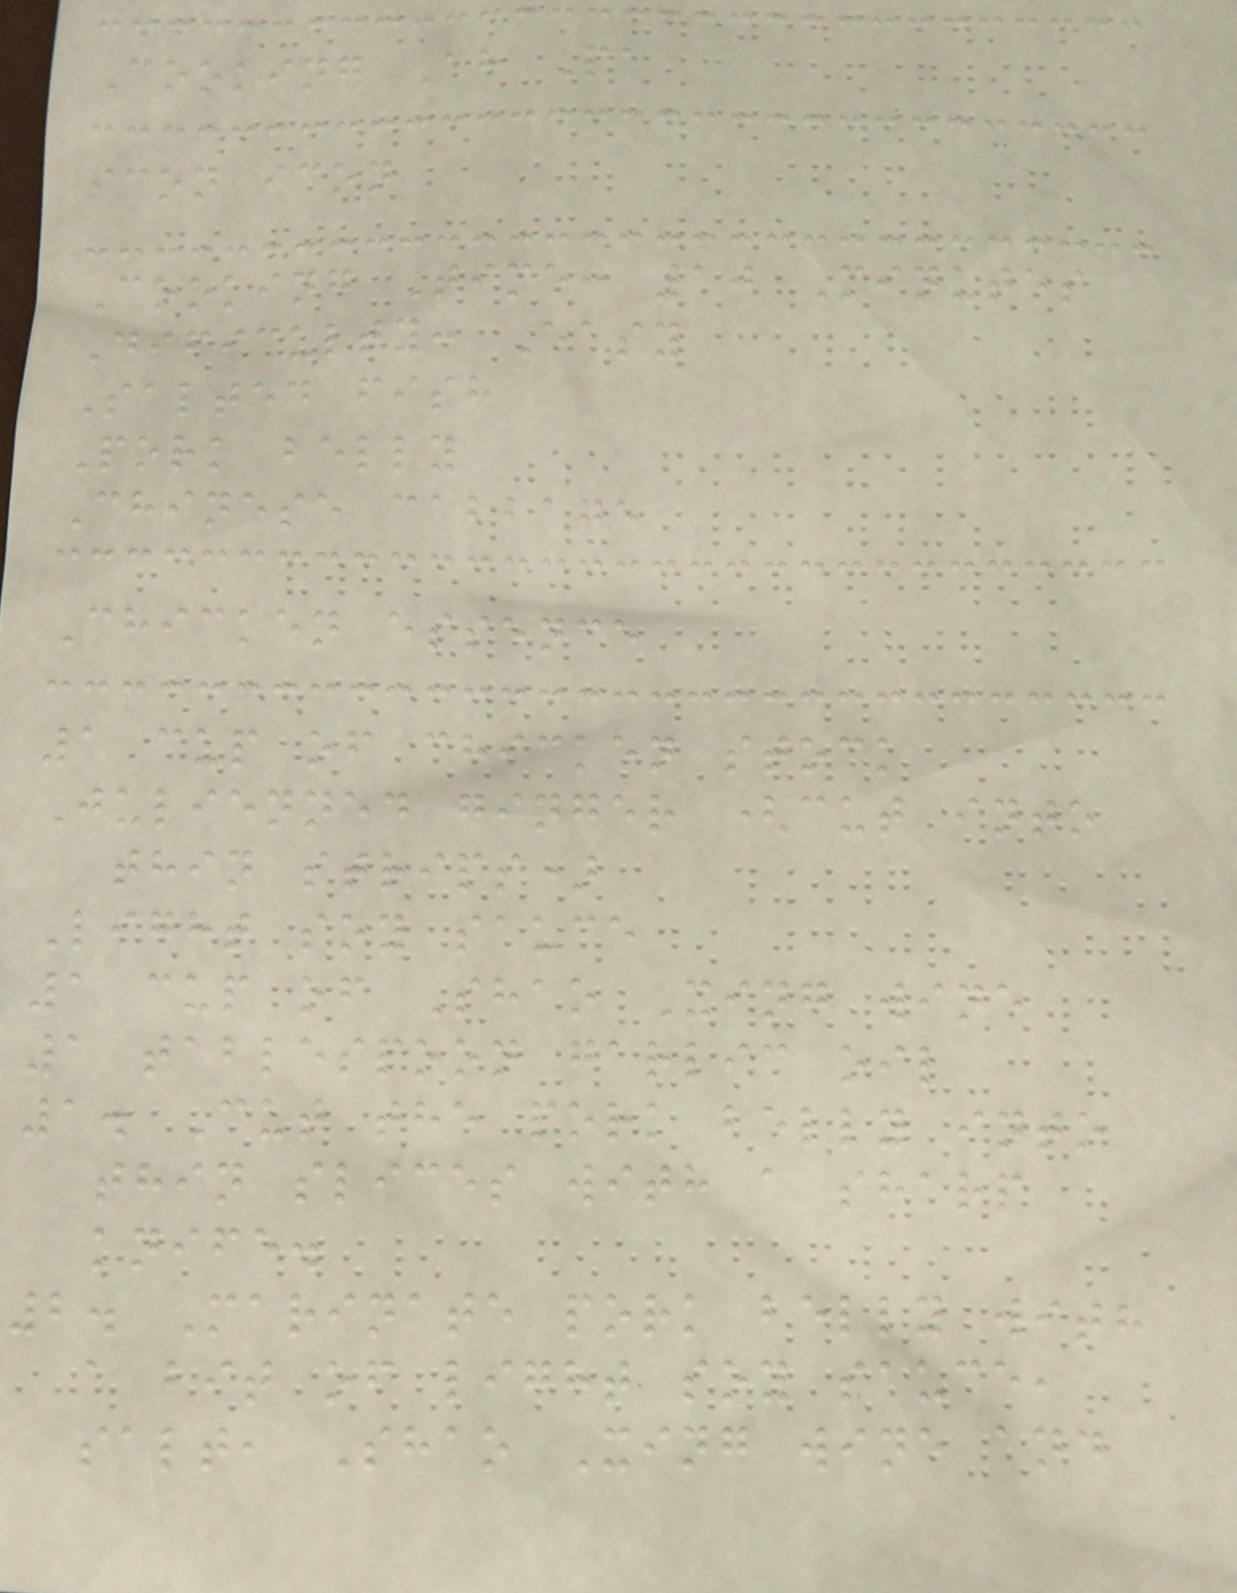Cooking Ah Pa
icon icon
Cooking Time: 10 Minutes
Dificulty: Easy
Salted fish
Pork belly
Chinese cabbage
Chicken essence
1 cup of chicken stock
Julienned ginger (cut into
thin strips)
Light soy sauce
1 cup of Shao Xing wine
1 tablespoon garlic oil
1. Cut the pork belly into
thin slices with a sharp
knife.
2. Marinate pork belly with
a bit of light soy sauce,
salt, Shao Xing wine and
